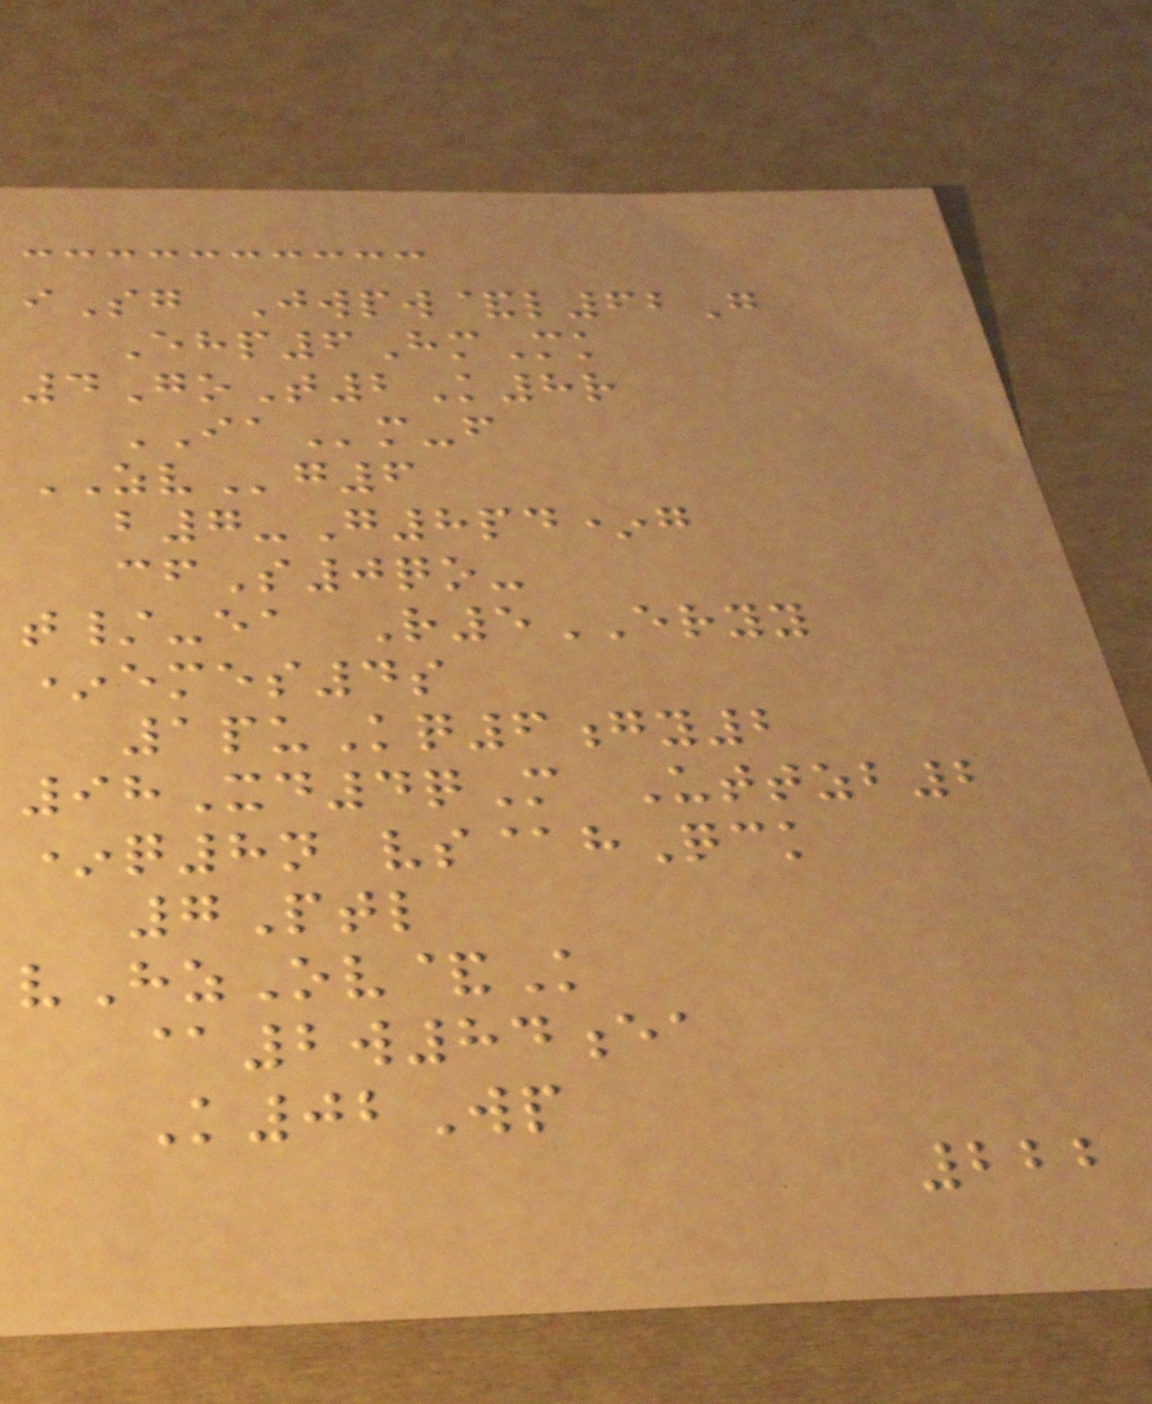iSg Jwpw&l62G
Ehp6HmMk
4GoT2K8r
IAm-f
ZVg6
b7-G8pd*g
cfS0qo-
t/-ea R5ERYY
*emes4s
1puKq6gy2
98Xd4qM Uttzb2
*q8n vs@hQck
7Ptl
vHzOv&K
@2w84ea
K02Wp
222
